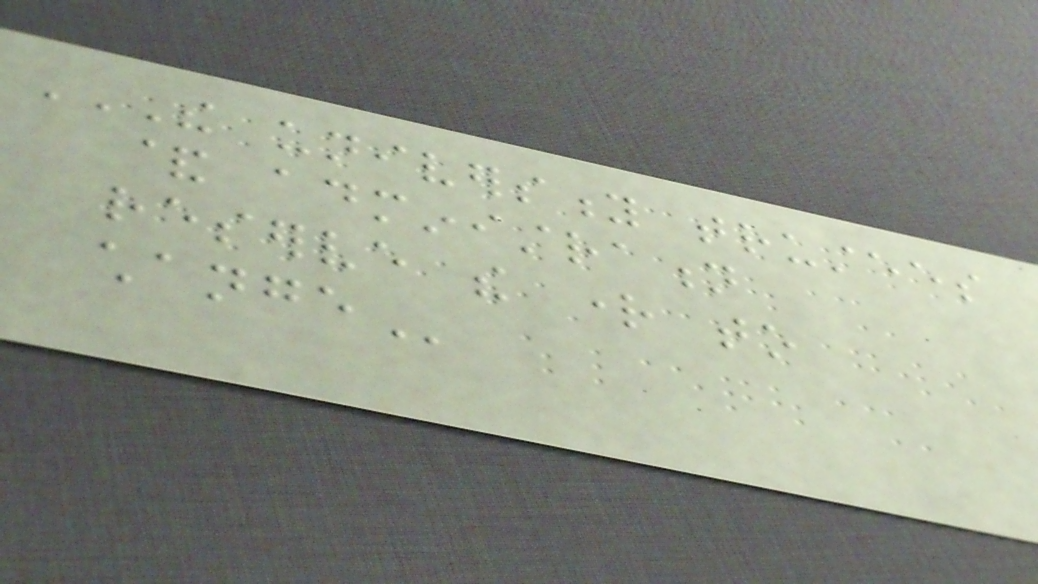THE UNIVERSITY TRUSTEES
& ADMINISTRATION
RESERVE THE RIGHT TO
CHANGE
